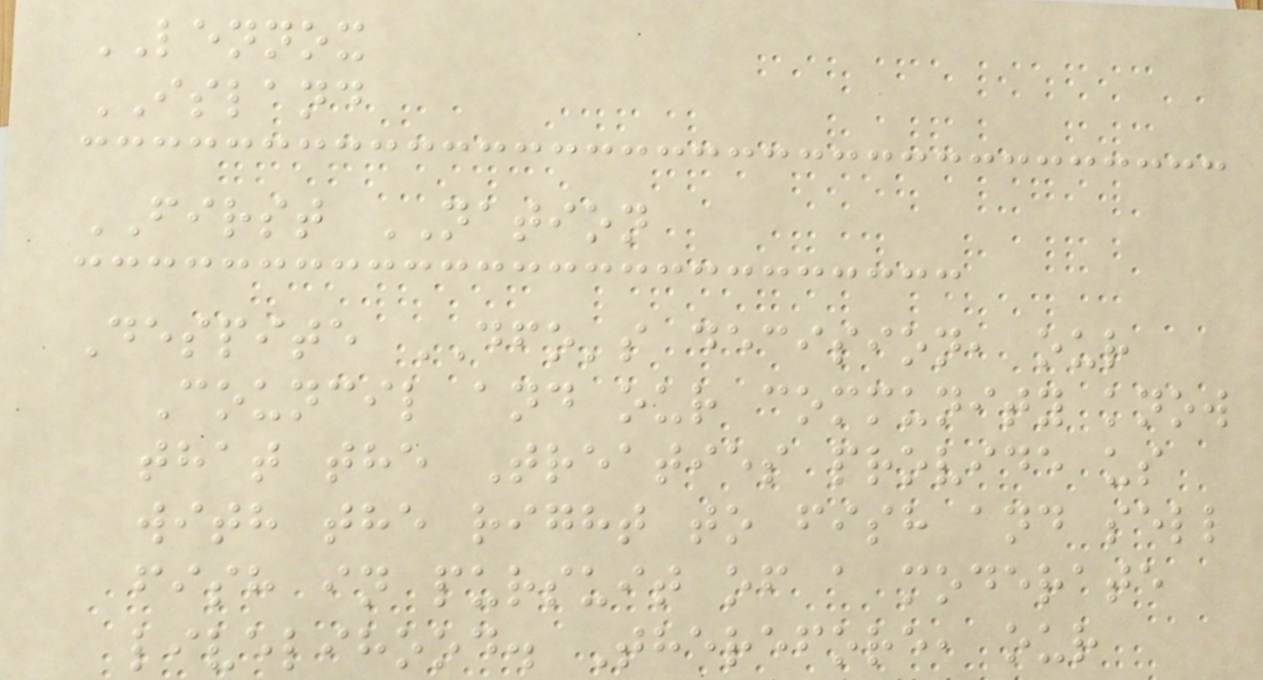LENNOX
ISLAND
FIRST NATION
Despite DFO's decision, our
Council and our community know
that the Treaties provide us
with the right to fish and sell
fish in pursuit of a moderate
livelihood. Therefore, our
